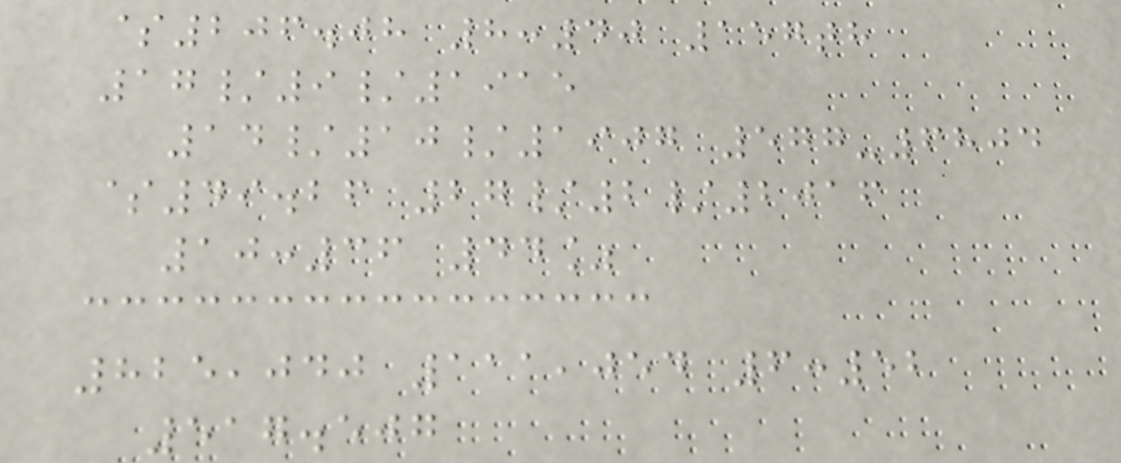$206.08 8:40 157th
17/9/1915
14/10/1907 577-6804
$49.26 27/2/2016
10:36 44%
825,040 111,054 6:52
517.507
